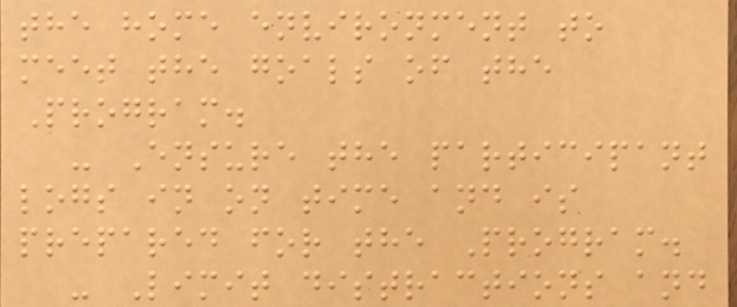the home environment to
meet the goals of the
Program.
- Ensure the participant
logs in on time and is
prepared for the Program.
- Limit distractions and
